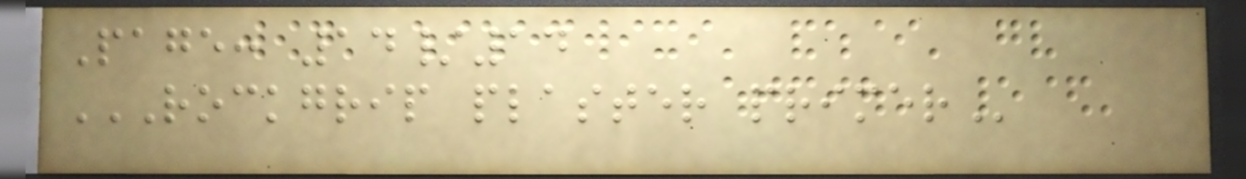Page: 14/14
ROCKGRIP PLASTER PRIMER
